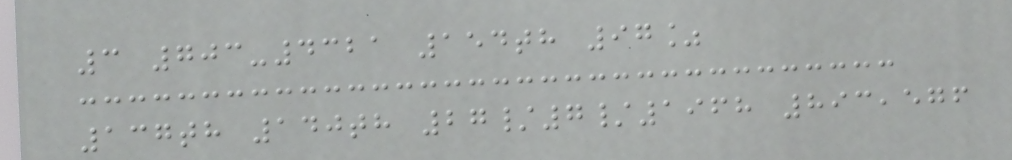3 703-4321 154th 97%
137th 140th 27/7/1968 893,576
